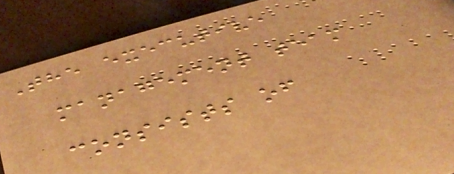The executive
management team
consists of
